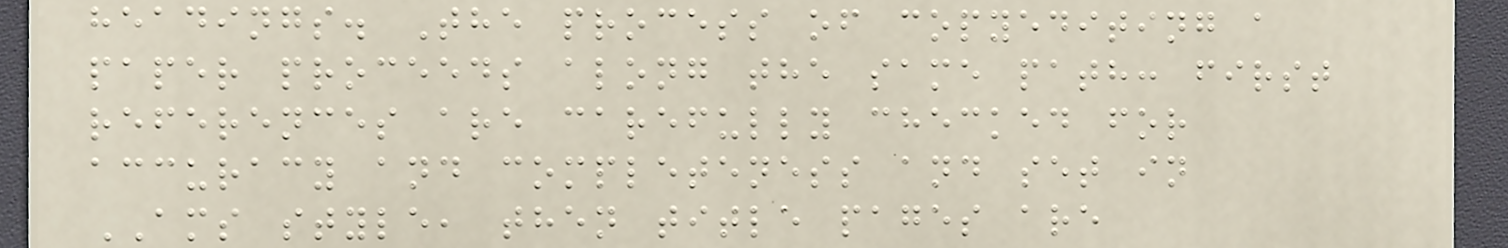headings. The process of copyediting a
paper proceeds along the same path: first
references are carefully checked for
accuracy and completeness and set in
AMS style, then title pages are
